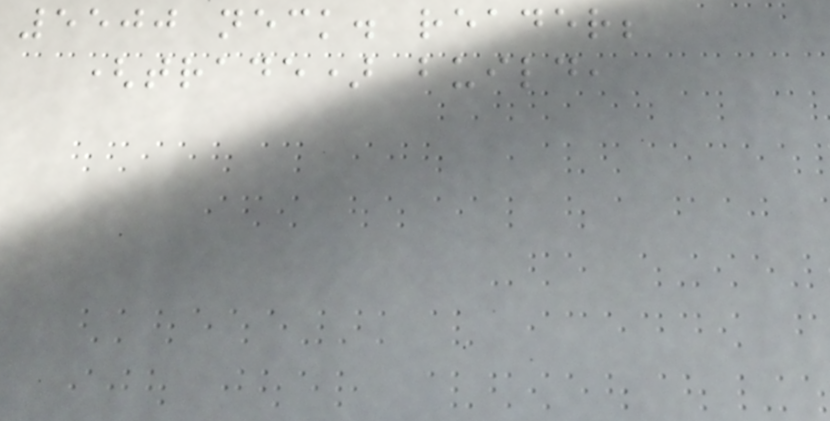5500 neck. reader;
(trade) build,
